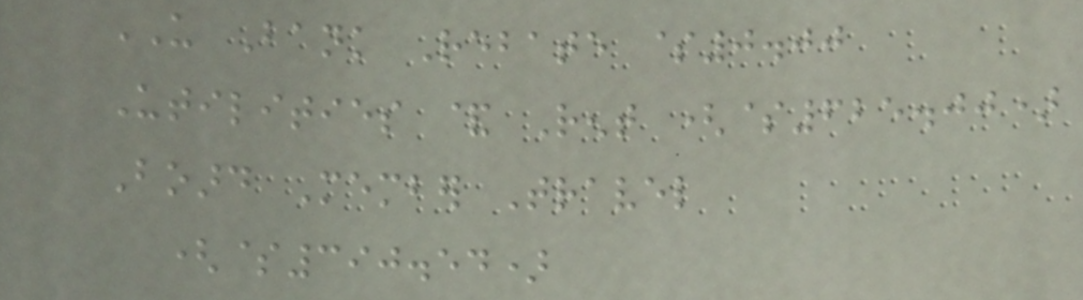US Bank Rebate $0.00
Utilities & Rent ($625.00)
Board Member Travel
($390.54)
